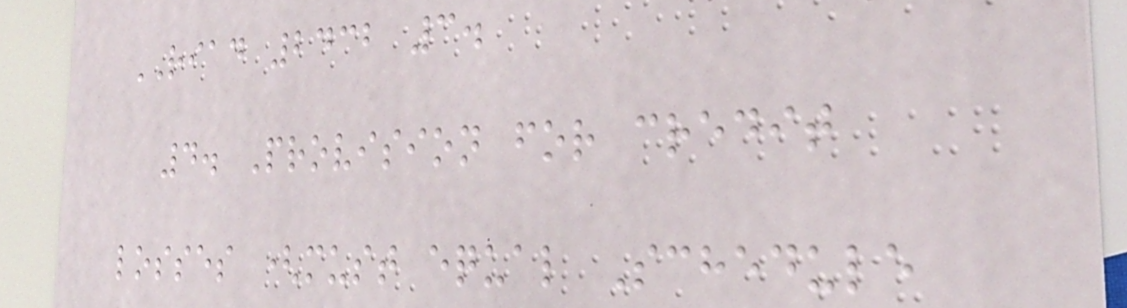RIAD 2432 3.
4. Provision for credit
losses (must equal Schedule
